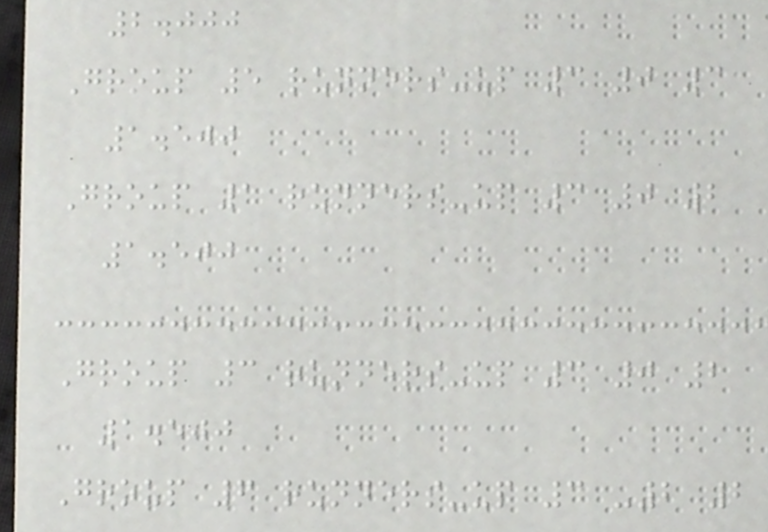2.000
Group 5 runners-up 3 0 3
1.500
Group 1 runners-up 3 0 2
1.500
Group 3 runners-up 3 0 2
1.500
Group 6 runners-up 3 -2 2
